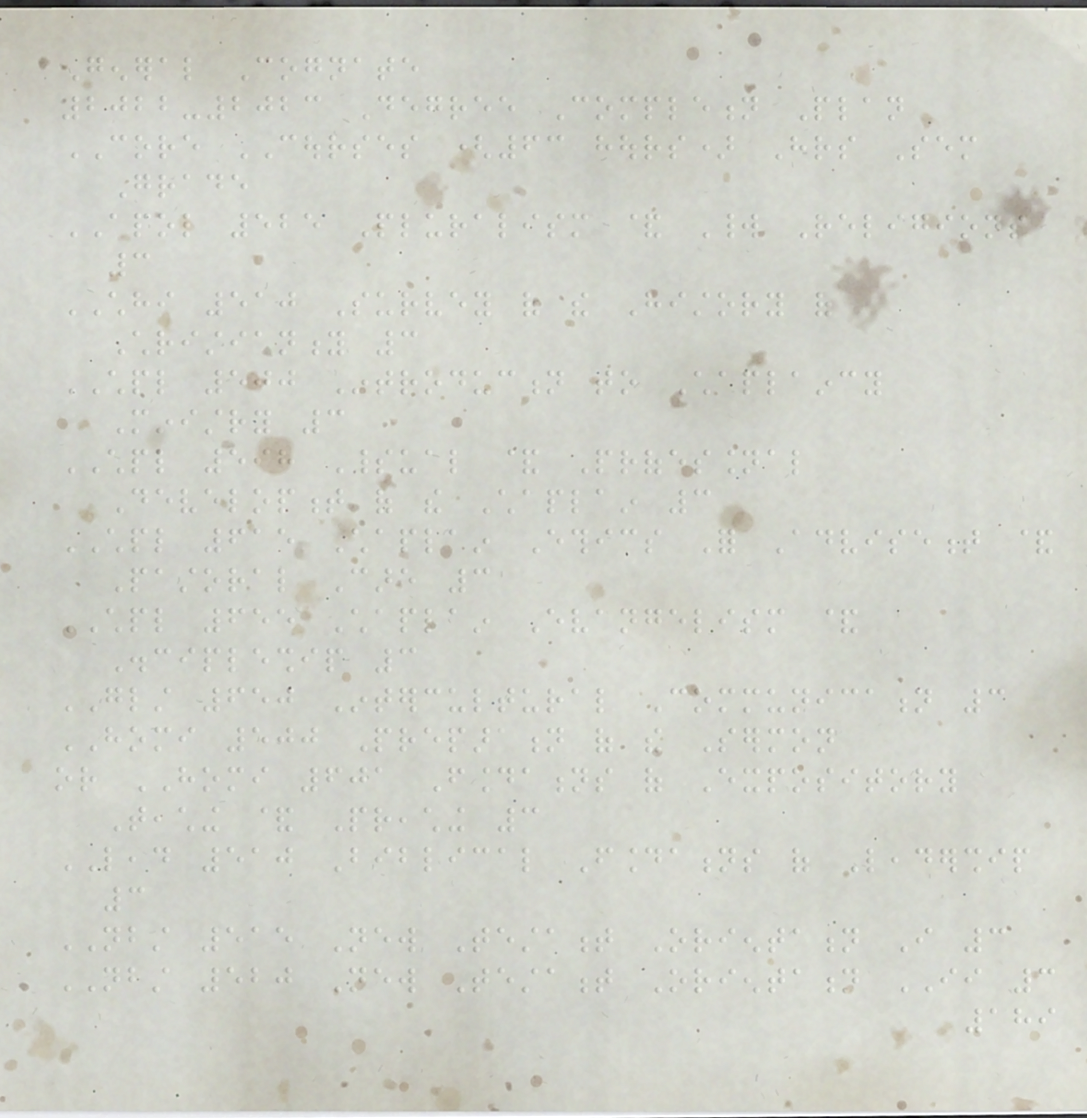General Cognate
2022-2023 Degree Completion Plan
CORE COURSES (63 hours) Hrs Sem
Grade
APOL 525 Pluralism & World Religions
3
CHHI 510 Survey of the History of
Christianity 3
CHPL 500 Introduction to Chaplaincy
Ministry 3
CHPL 598 Spiritual & Professional
Development of the Chaplain 3
CHPL 615 Chaplain Ethics For Advisement &
Pastoral Care 3
CHPL 655 Chaplain Evangelism &
Discipleship 3
GLST 650 Intercultural Communication 3
HOMI 500 Preparation of the Sermon
or HOMI 601 Foundations of Expository
Teaching & Preaching 3
LEAD 510 Biblical Foundations of Leadership
3
NBST 515 New Testament Orientation I 3
NBST 520 New Testament Orientation II 3
189
